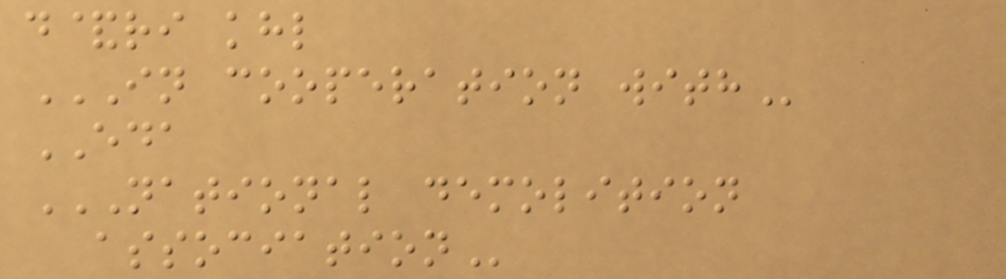d&ri khl
IN COOPERATION WITH
EDA
NATIONAL DEMOLITION
ASSOCIATION
